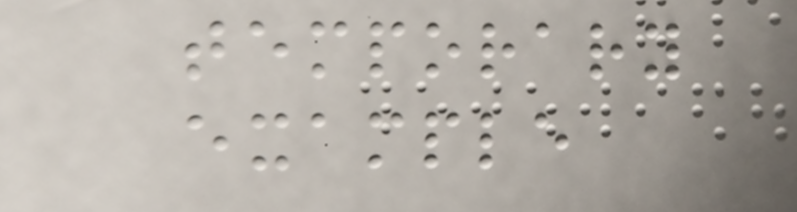temporary
example
